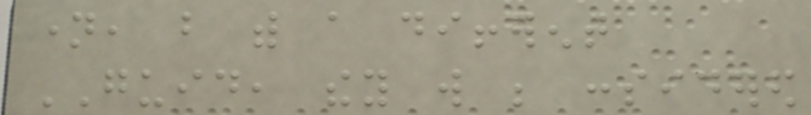name, but with a different
GUID, they will be considered
